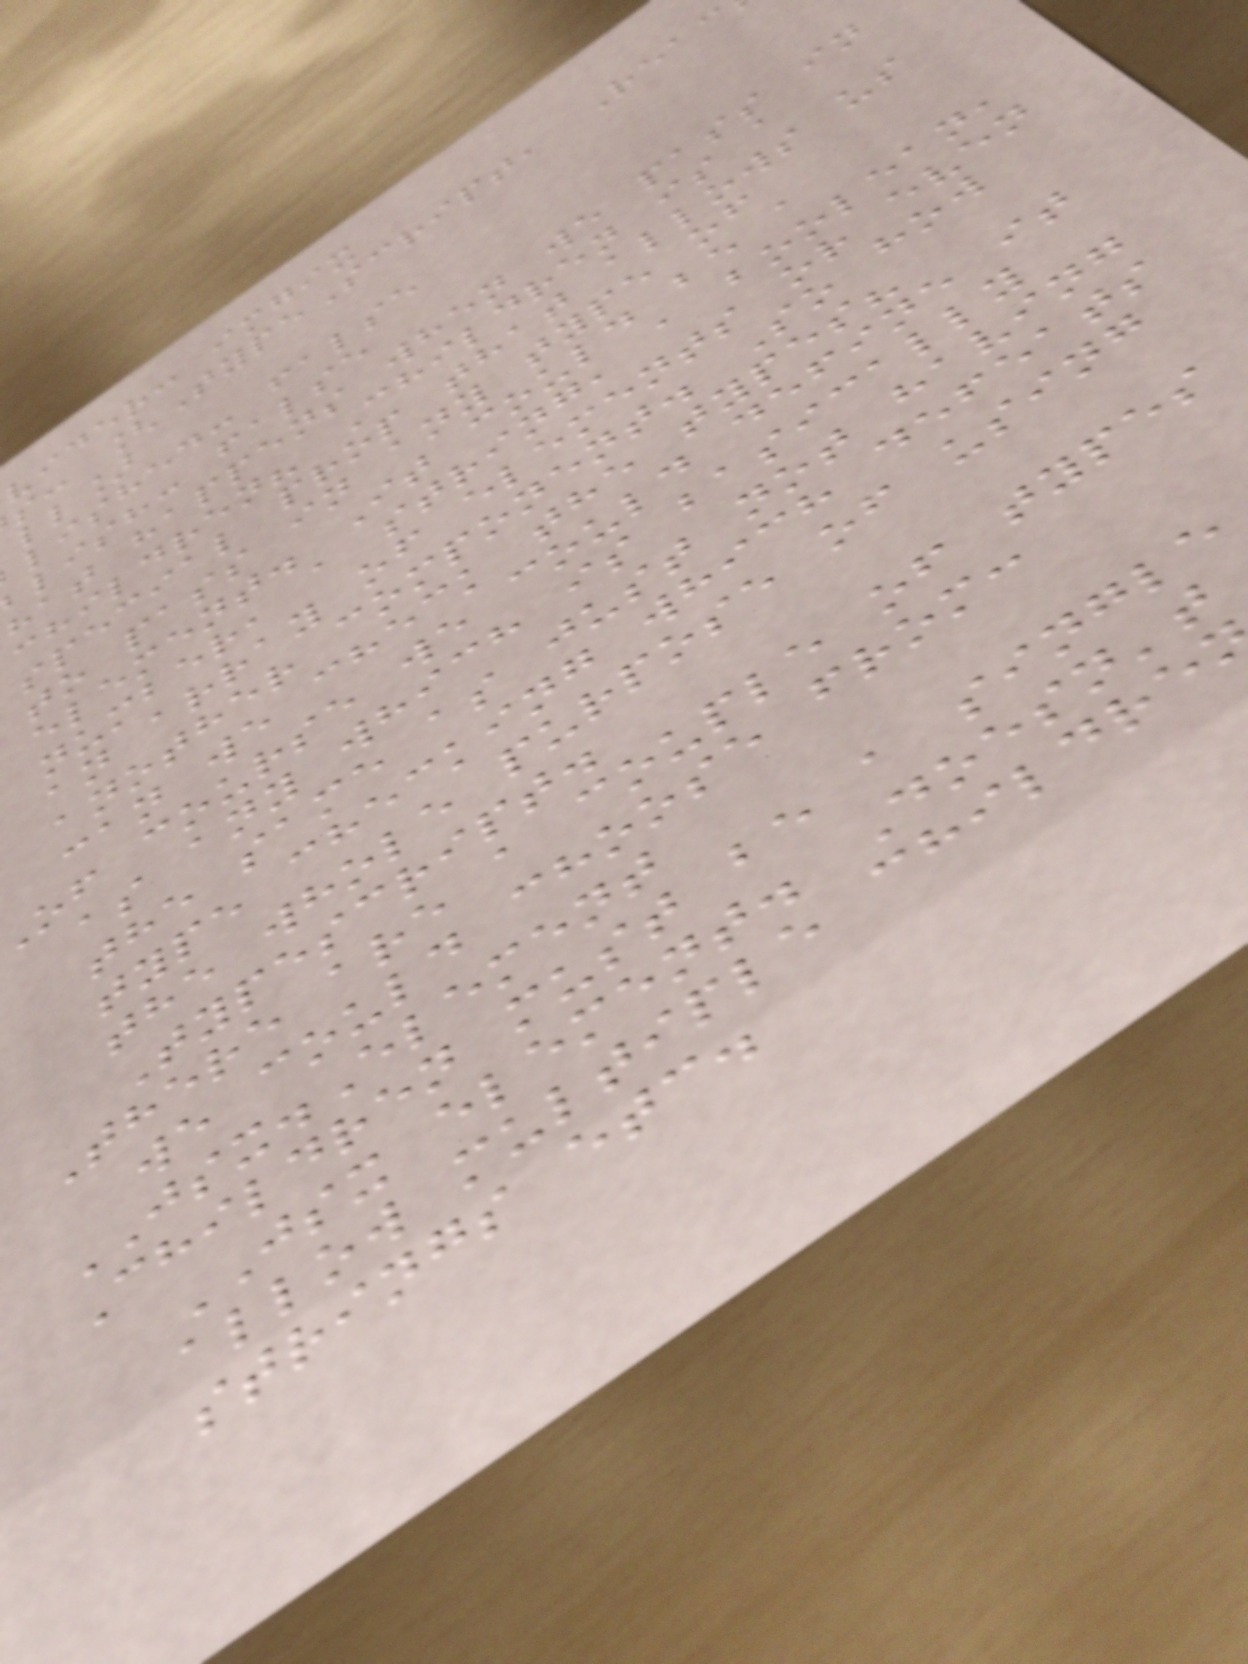vider: imgix
s: [TypeScript, Reac
ll]
lished: false
lish: false
hat happens when we pass in
children? Children is a
special prop that allows us
to pass in any type of
element. It could be a
number, a string, a boolean,
an array of elements or even
another component. So how
can we check the types?
of course we could define it
as any which is basically
the same as just not having
type checking which defeats
the whole purpose of using
Typescript.
There are a couple of types
we could choose from:
JSX.Element
Children must be a single
JSX element. Doesn't
allow multiple childre
strings etc.
